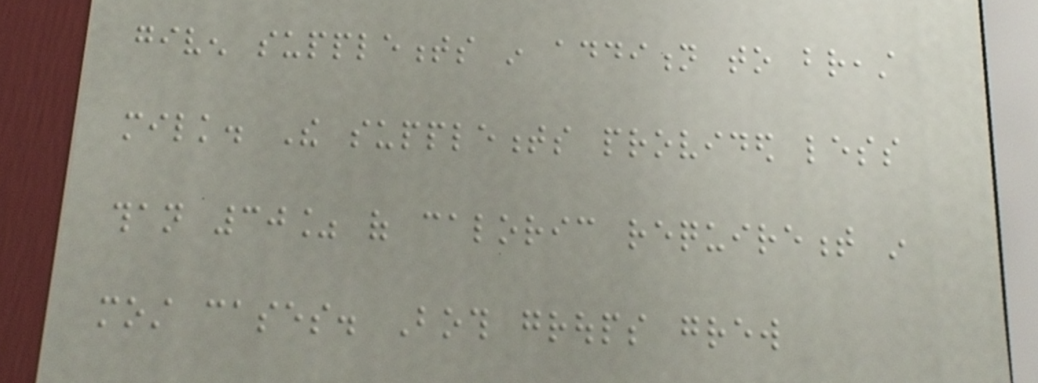given supplements in addition to breast
milk. The supplements provided less
than 30% of caloric requirement in
most cases. Both groups grew
